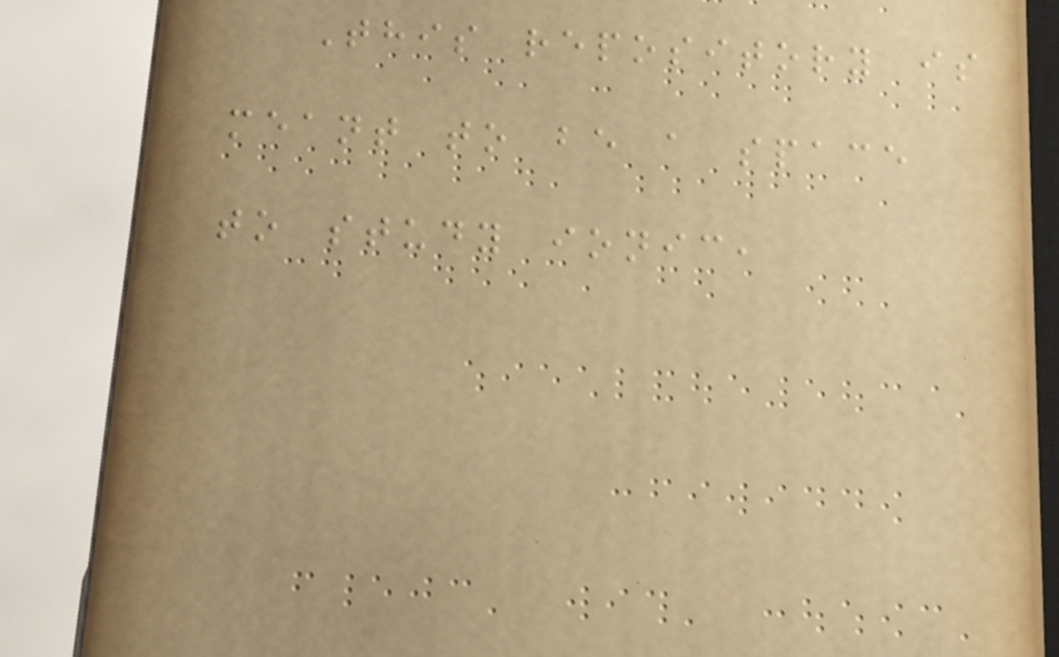This repository is
meant to be a space
to study ionic,
